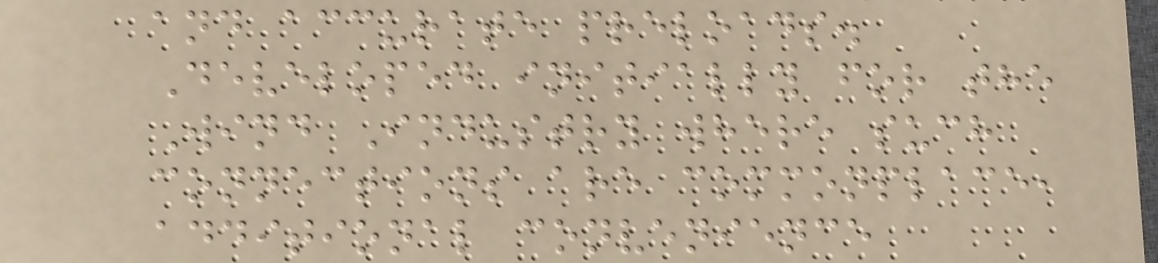and accurate preloads.
Developed initially for the
Wind Industry where such
connections are commonplace,
additional convenience
